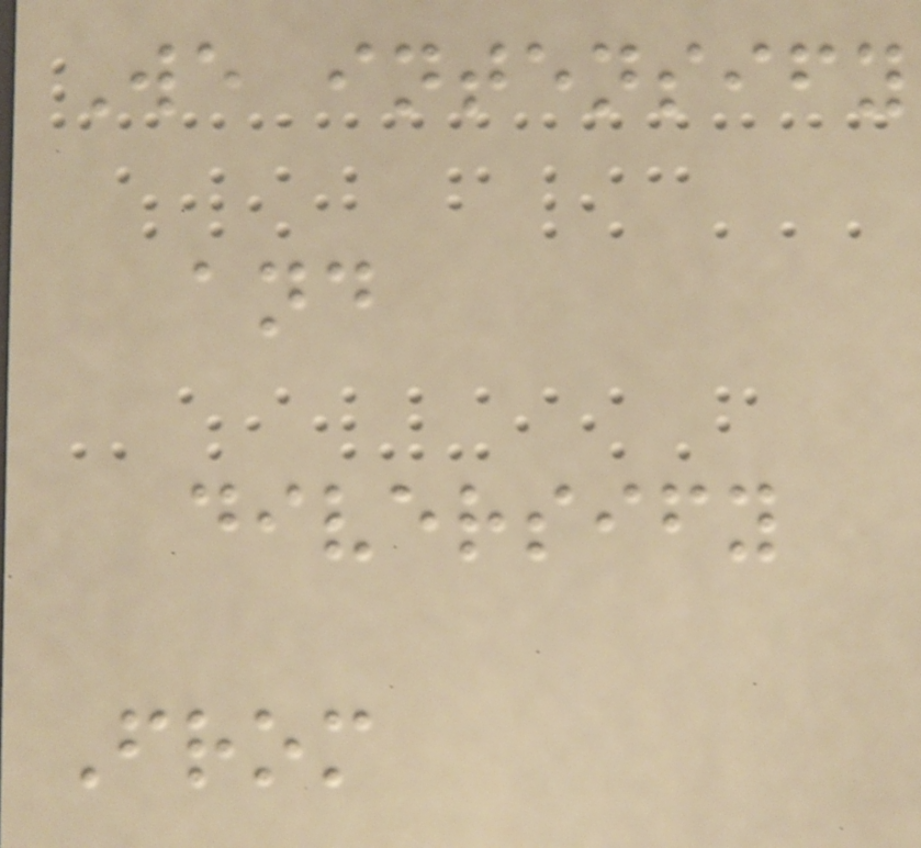We intensify
and
diversify
From
